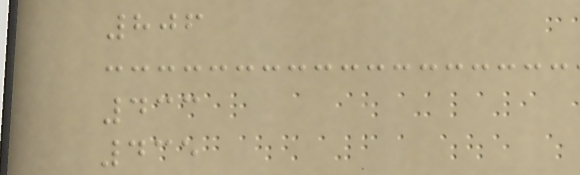806
433
435
